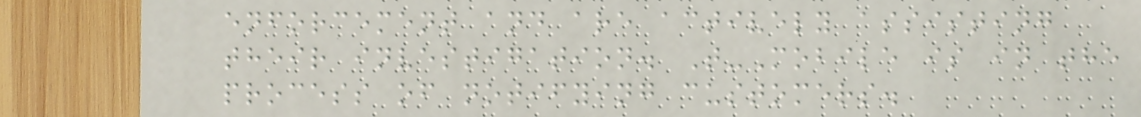enforcement and are actively assisting
their investigation. T-Mobile is in the
process of notifying customers.
